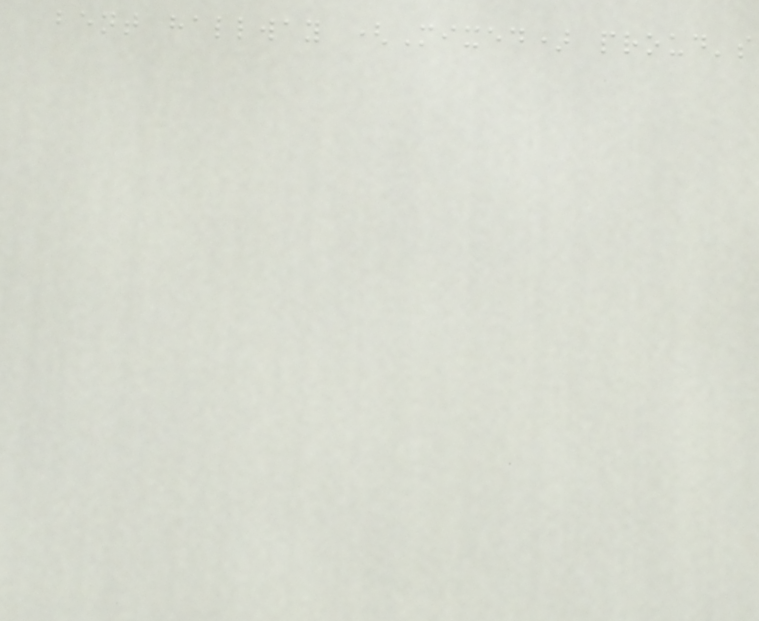bent hallway (Mixed) proud's
